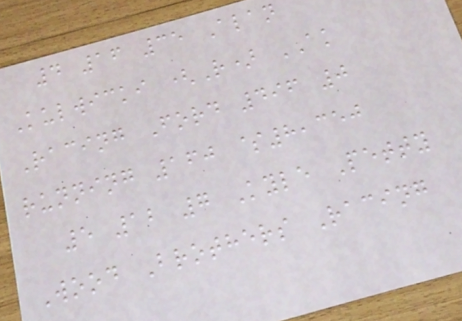4 16 35 Alan
Kulwicki (R) AK
Racing Ford 496 0
running 160 $8,350
5 12 7 Kyle Petty
Wood Brothers Racing
